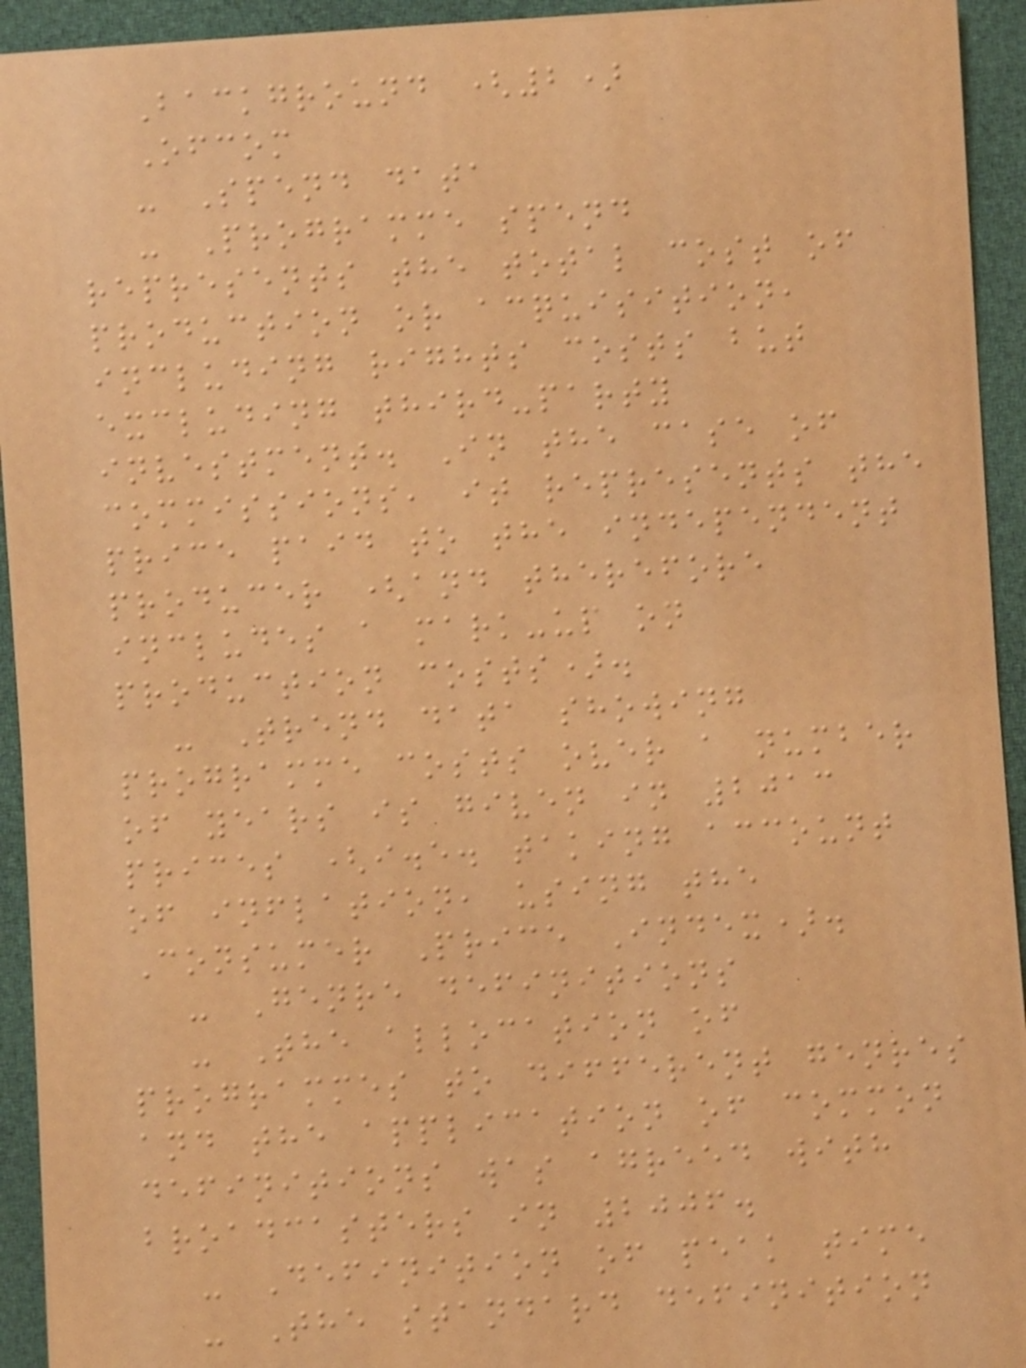Background (2)
Ofcom
- Spend data
- Programme spend
represents the total cost of
production or acquisition,
including rights costs but
excluding third-party
investment. In the case of
commissions, it represents the
price paid to the independent
producer (and therefore
includes a mark-up on
production costs).
- Trend data showing
programme costs over a number
of years is given in 2013
prices (i.e. taking account
of inflation, using the
Consumer Price Index).
- Genre definitions
- The allocation of
programmes to different genres
and the application of common
definitions was agreed with
broadcasters in 2006.
- Definition of peak time
- The standard definition
